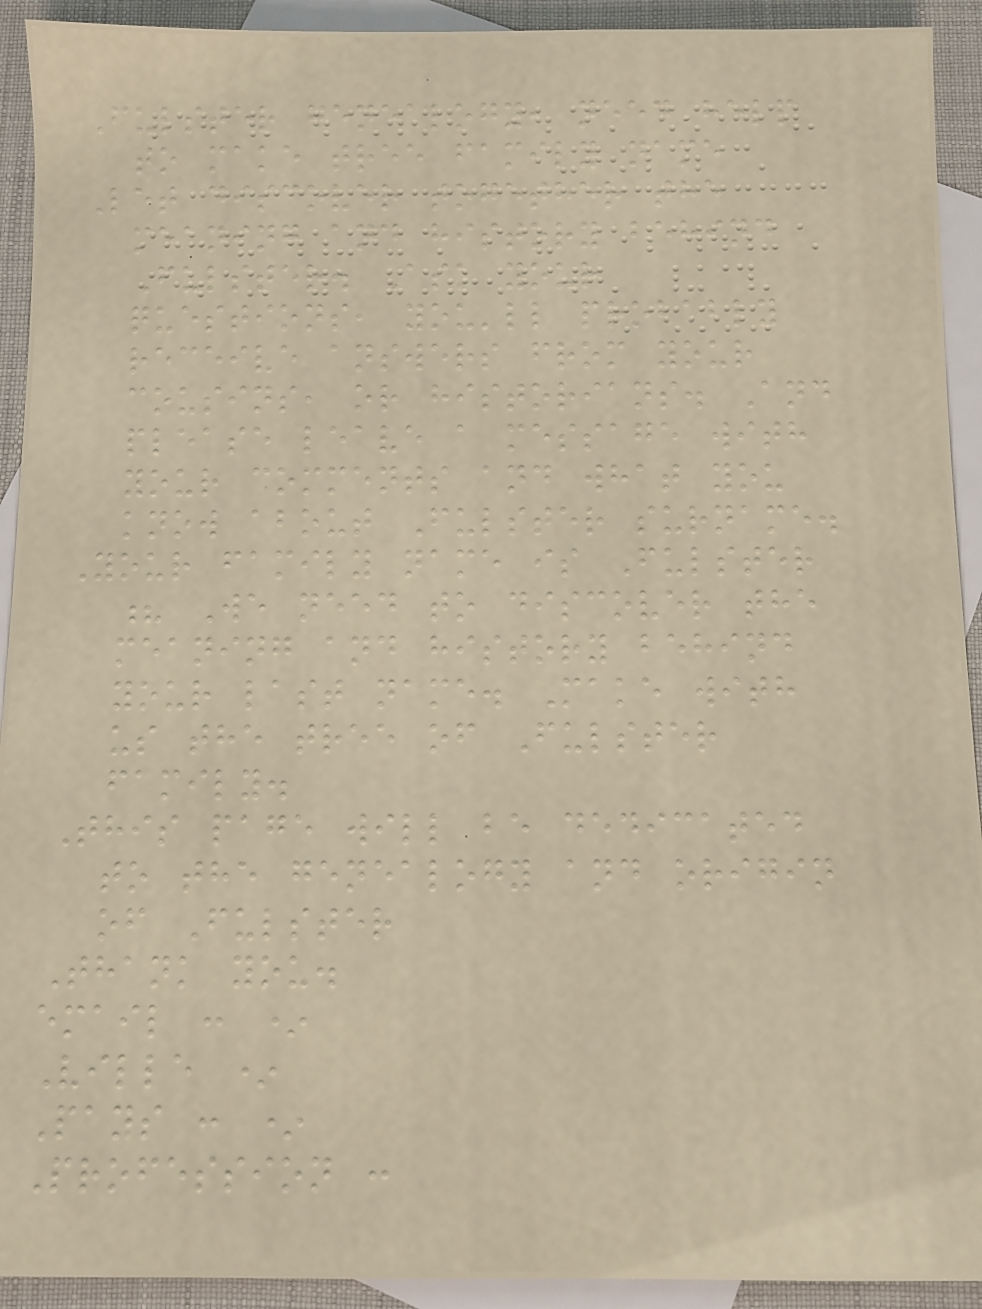Fulster genealogy, need help
to make tree family name
Let discover together the
meaning and history behind
Fulster. Ask your
questions, you'll probably
receive answers from your
cousins, or historians. And
please leave a message with
your comments and what you
know about Fulster surname.
Your family name is Fulster
? We need to discover the
meaning and history behind
your last name. Make with
us the tree of Fulster
family.
This page will be dedicated
to the genealogy and origin
of Fulster
Thank you.
email : *
Ville *
Pays : *
Profession :
